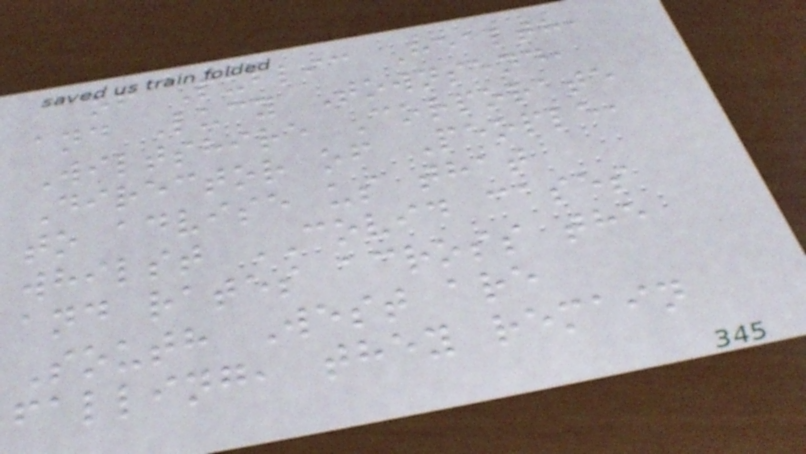of Public Health,
and Lucy Townsend,
Wiltshire Corporate
Director of People,
to advise us that
whilst COVID cases
and rates across the
South West are
falling, they remain
